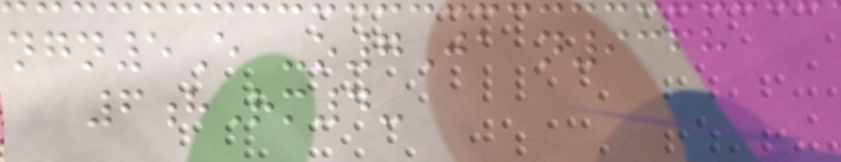ngn5E -o7Ja n9368
6hRm4-
